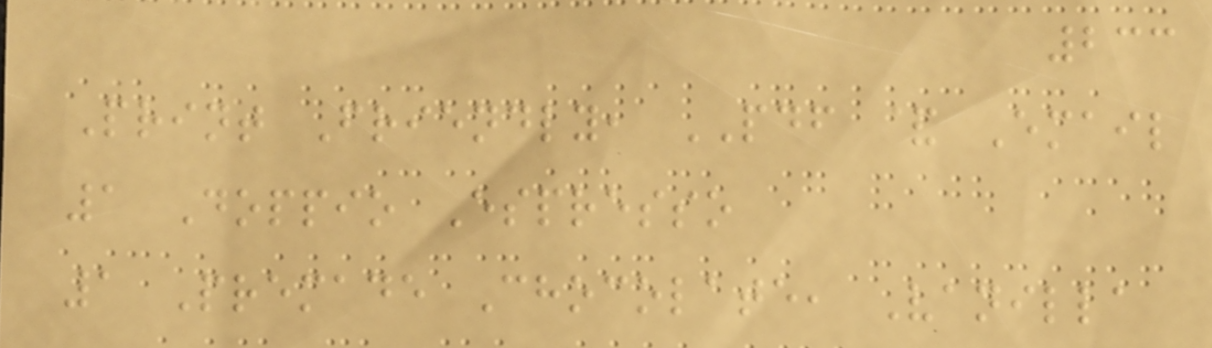233
Print Friendly, PDF & Email
1 Doppio Espresso
1 Premade Chocolate, Vanilla
